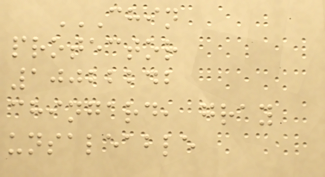CHIN
PROTECTOR
10022242
CHINGARD, GRAY
UNSALEABLE
